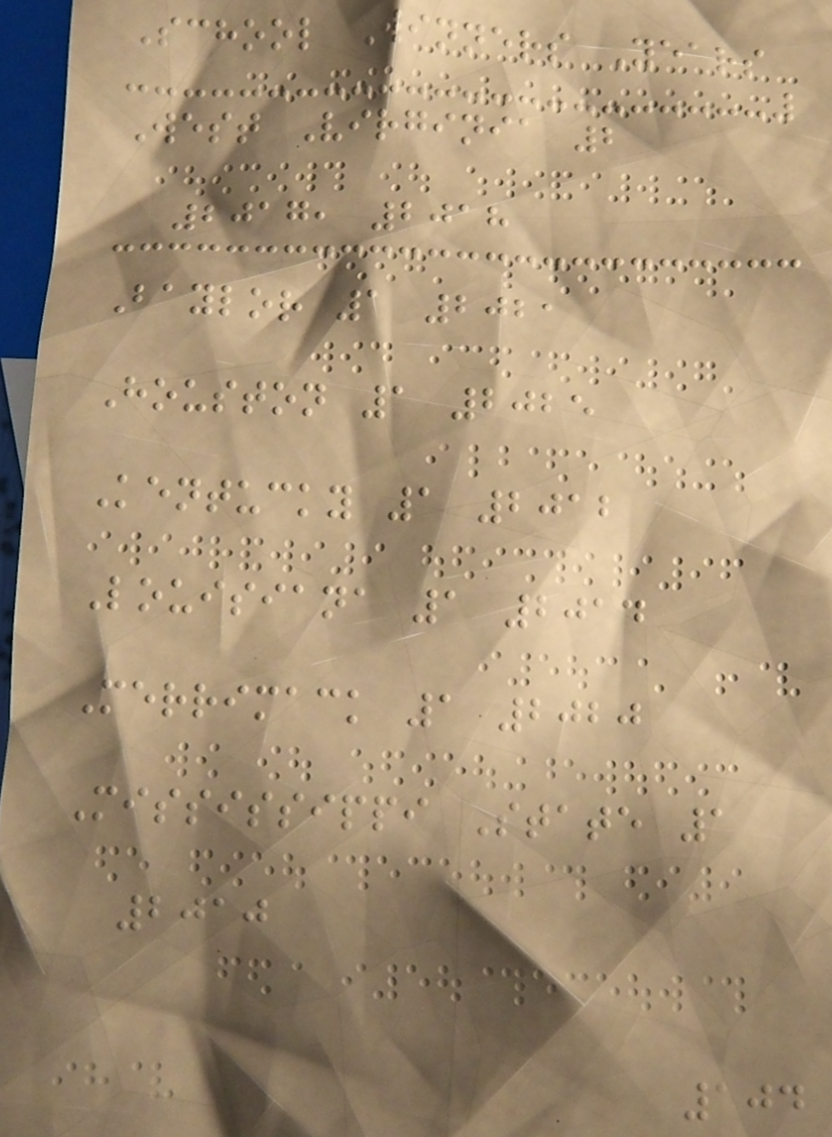School Winners Years
West Virginia 2
2017, 2018
Baylor 1 2021
Houston 1 2025
Kentucky 1 2012
Louisiana 1 2014
Merrimack 1 2020
Mississippi State 1
2010
104
